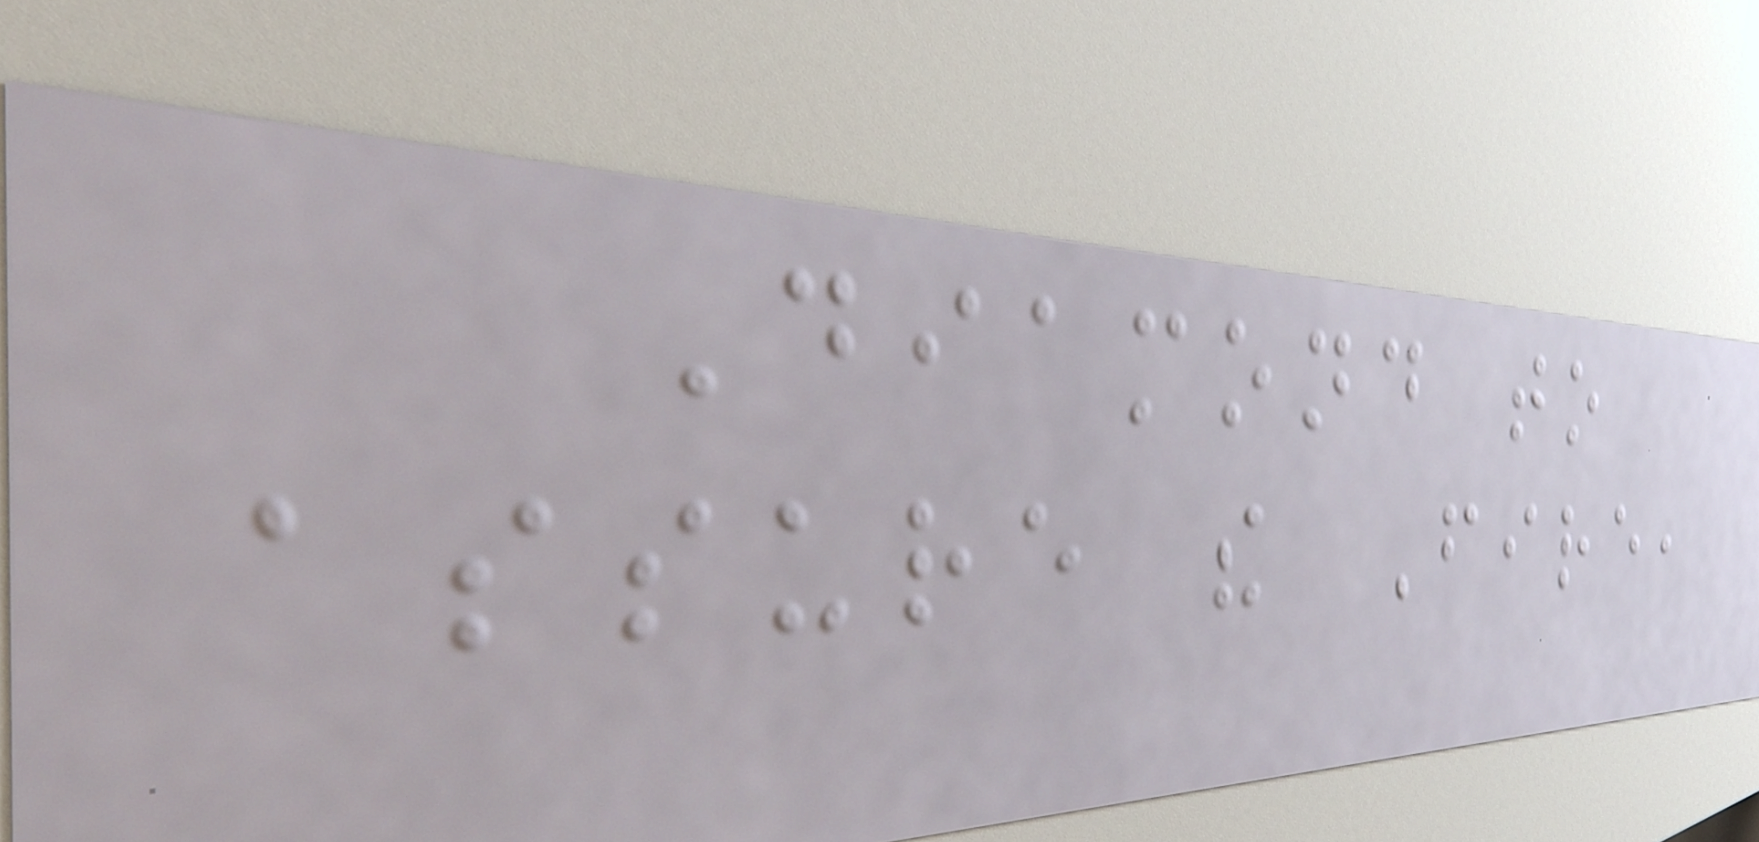Diamond to
assure the Fire,
